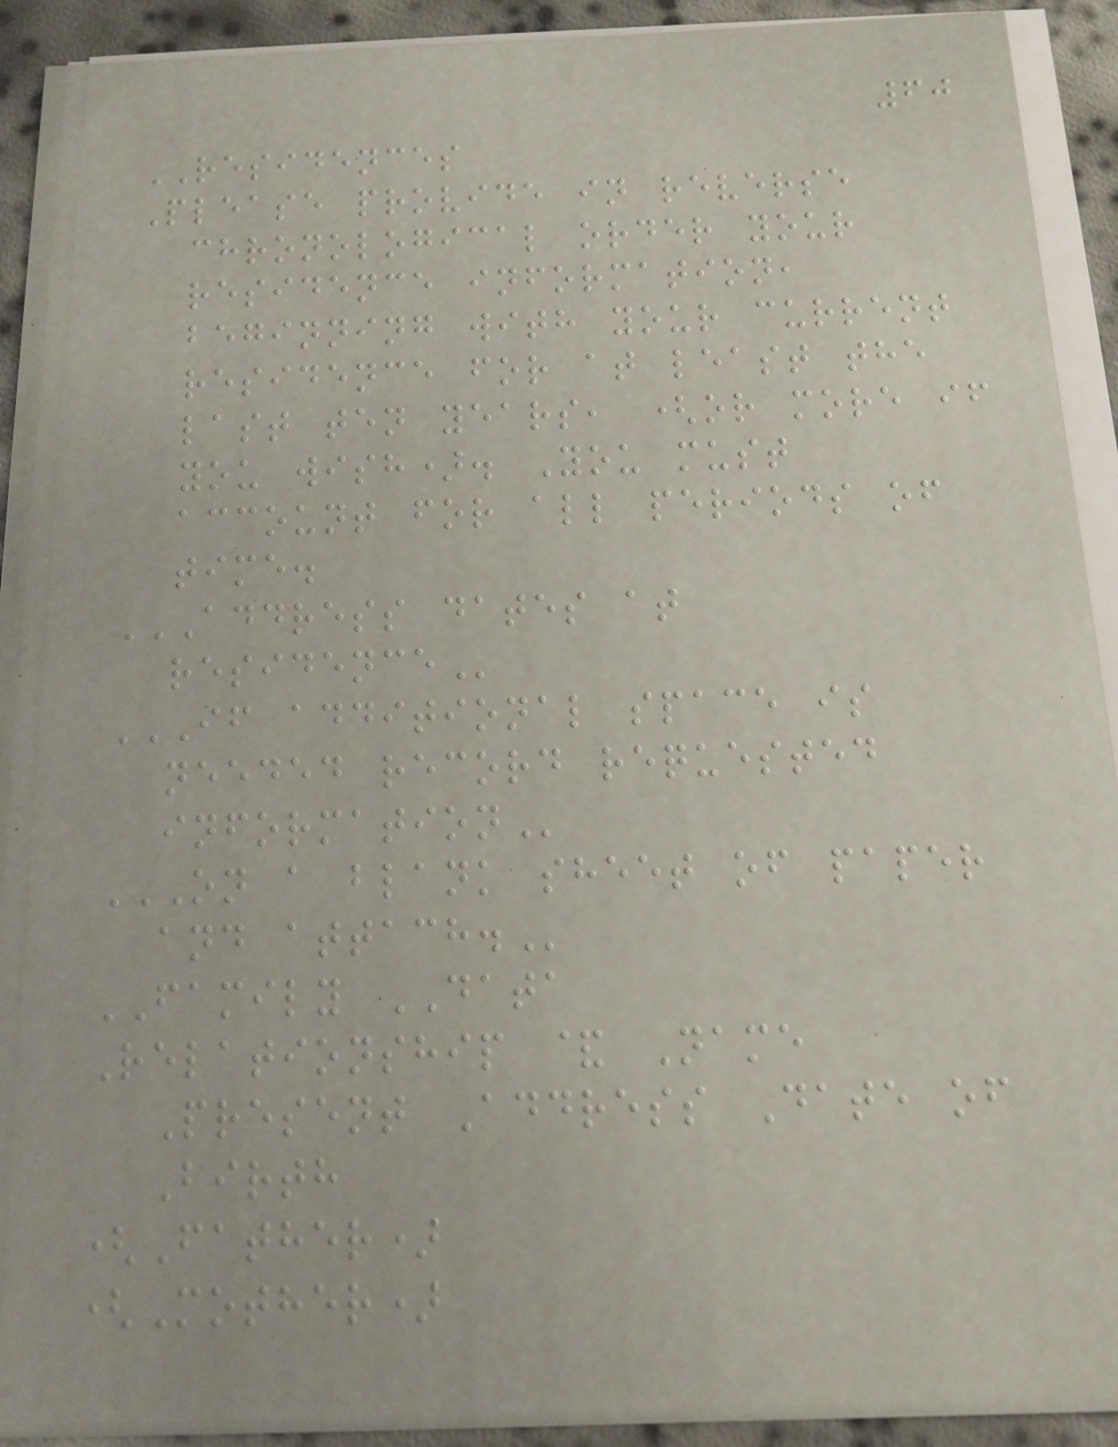60
RESIDENCES
Please provide in reverse
chronological order your
residence information,
beginning with your current
residence for at least the
last ten years, (or more if
you wish). You must
account for all periods of
time.
ADDRESS DATES AT
RESIDENCE
IF ADDITIONAL SPACE IS
NEEDED RECORD REQUESTED
INFORMATION
ON A BLANK SHEET OF PAPER
AND ATTACH.
FAMILY DATA
Relationship & Name
Present Address Date of
Birth
(Father)
(Mother)
